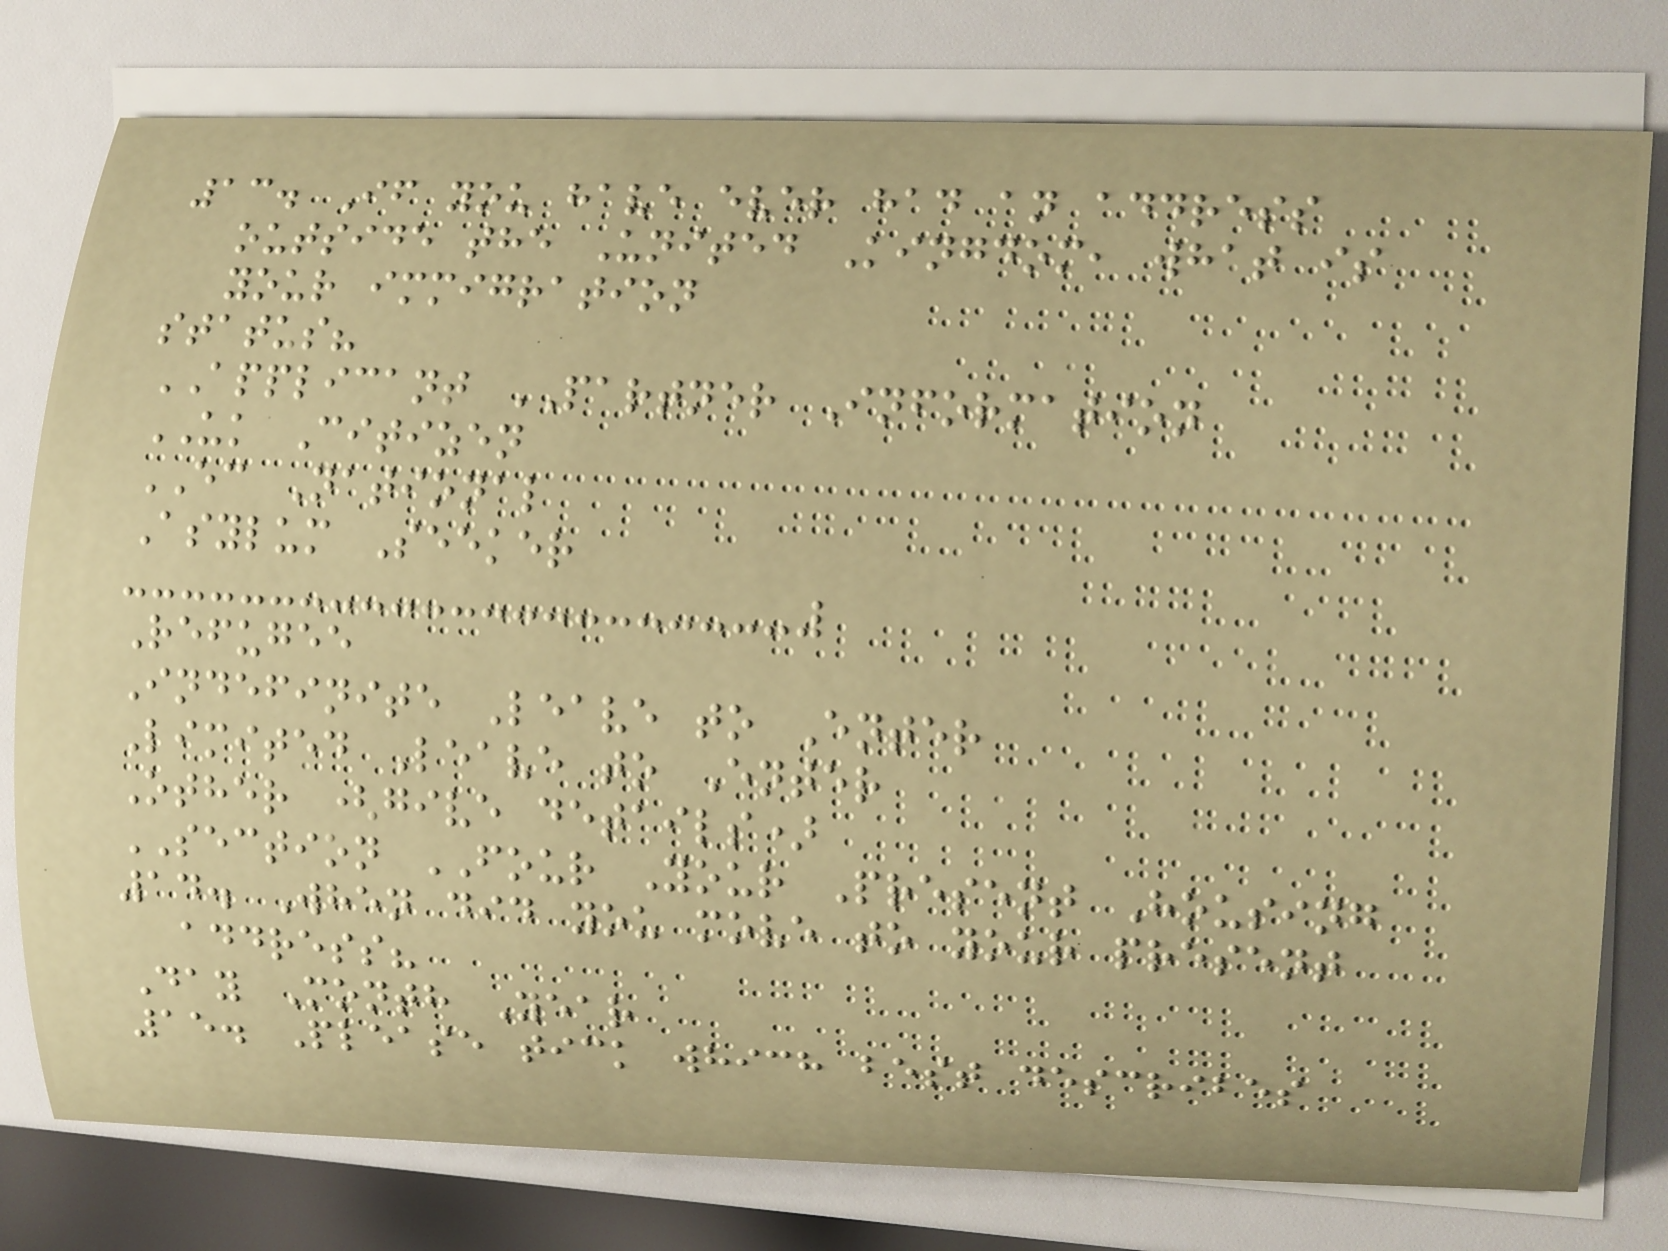13. If you have ever had an address
outside the United Kingdom, what is
your immigration
status?
APPLICANT PARTNER Information
UK Citizen
EC National
Asylum Seeker
Refugee
Indefinite Leave to Enter
Limited Leave to Enter
Other (give details)
SECTION FOUR Your Present Housing
14. When did you move to your present
address?
Day Month Year
15. Please tick which best describes
